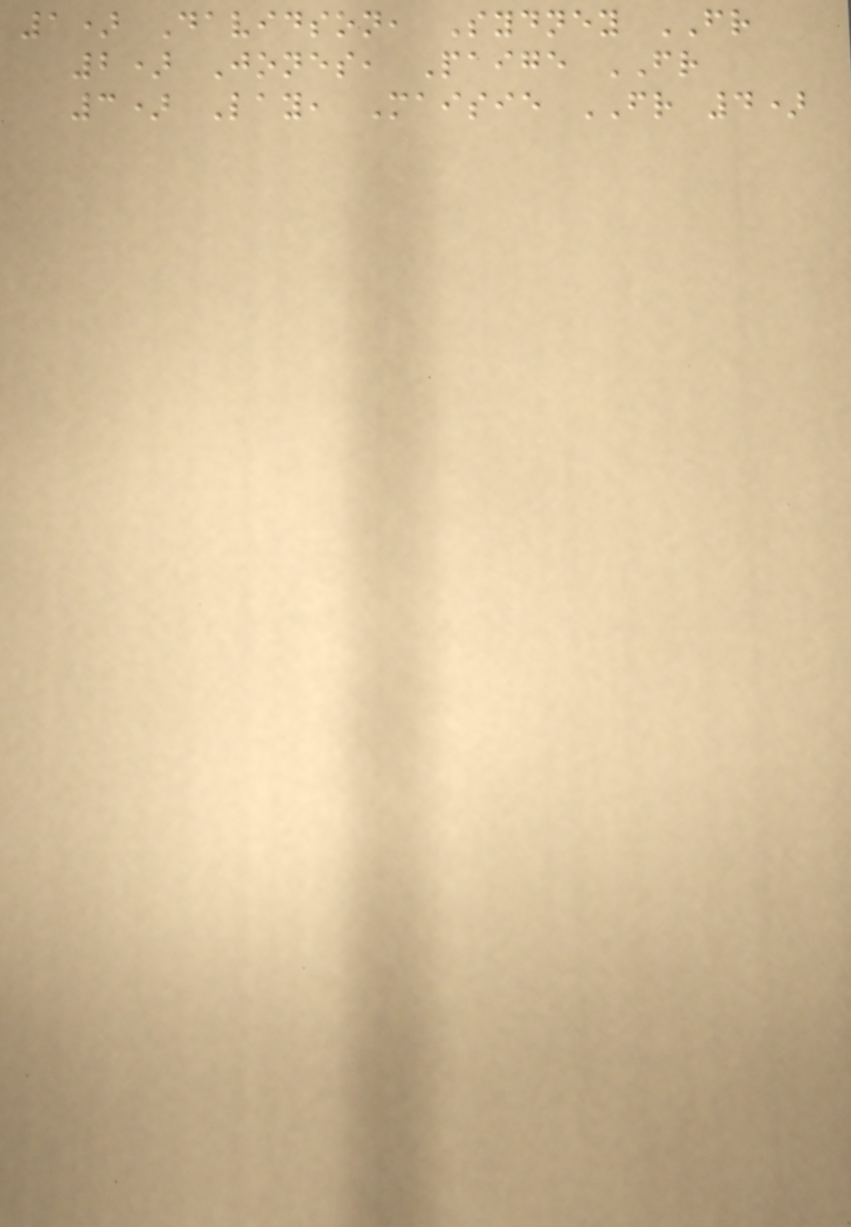1) Davidson, Sydney FR
2) Jones, Paige FR
3) Lay, Maisie FR 4)
